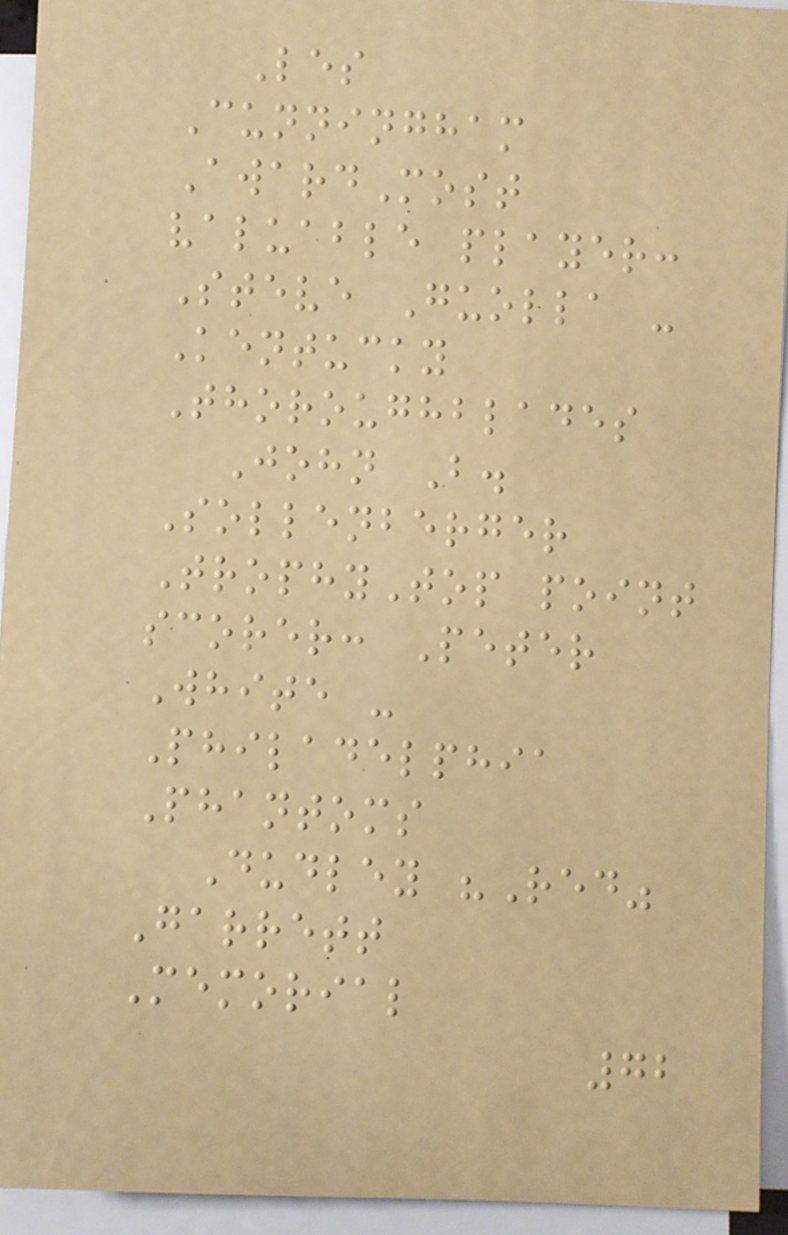Les
Cunningham
AwardMost
valuable player:
Steve Guolla -
Kentucky
Thoroughblades
John B.
Sollenberger
TrophyTop point
scorer: Peter
White -
Philadelphia
Phantoms
Dudley "Red"
Garrett
Memorial
72
